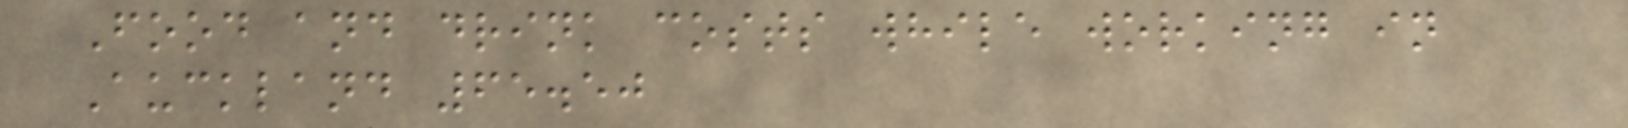Food and drink costs while working in
Auckland 65.50
